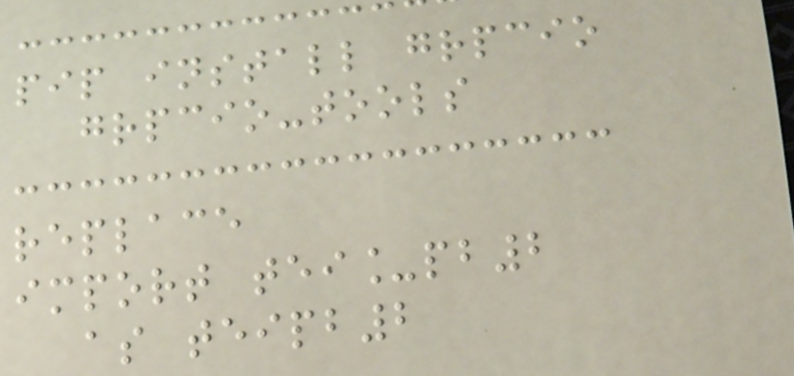pip install grpcio
grpcio-tools
replace
import tei_pb2
as teipb2
